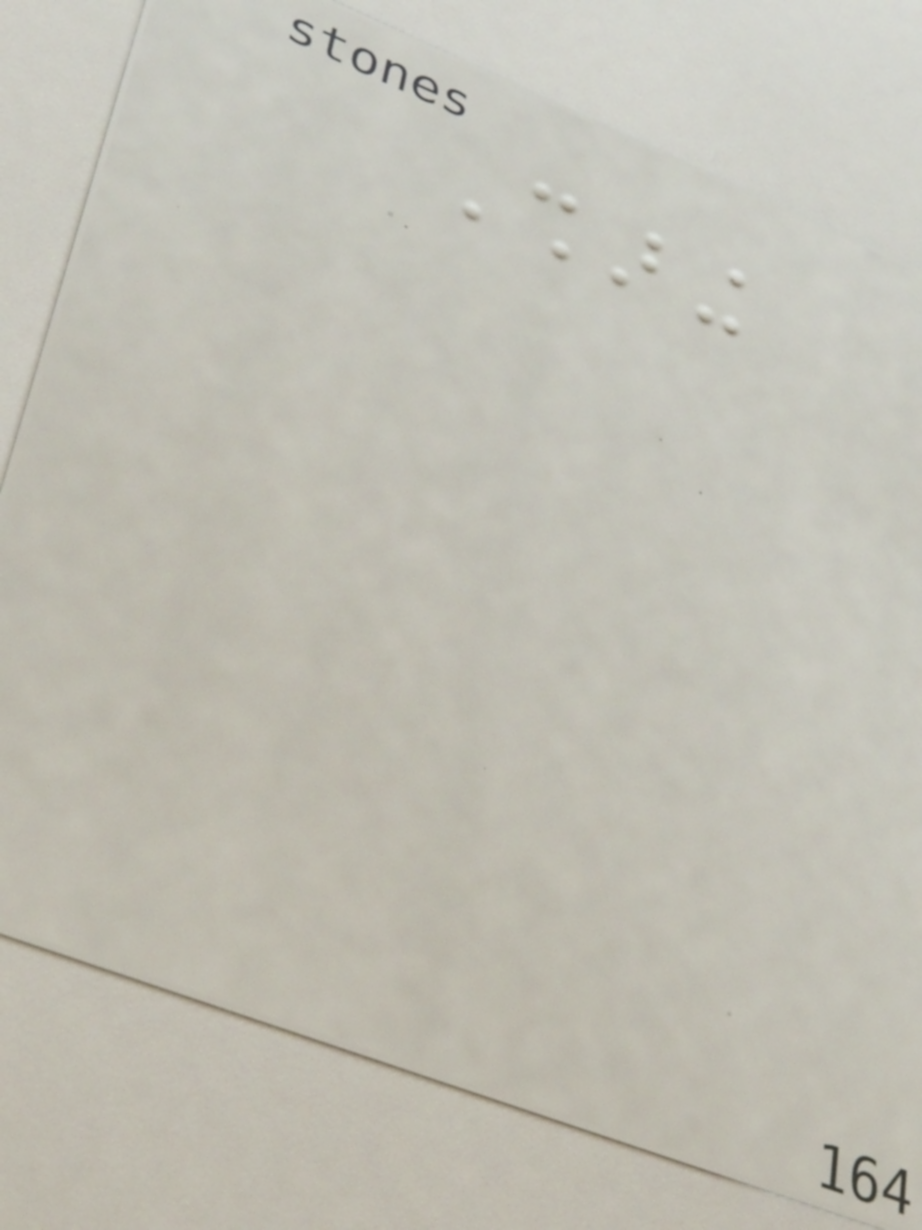Sharing
